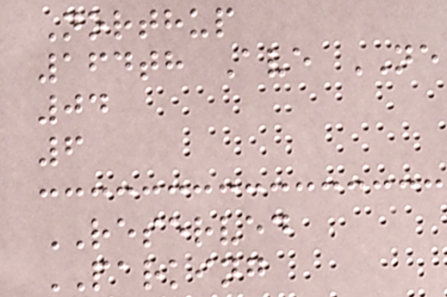Northup
164th Ave NE
04
6
RESERVED
PARKING
